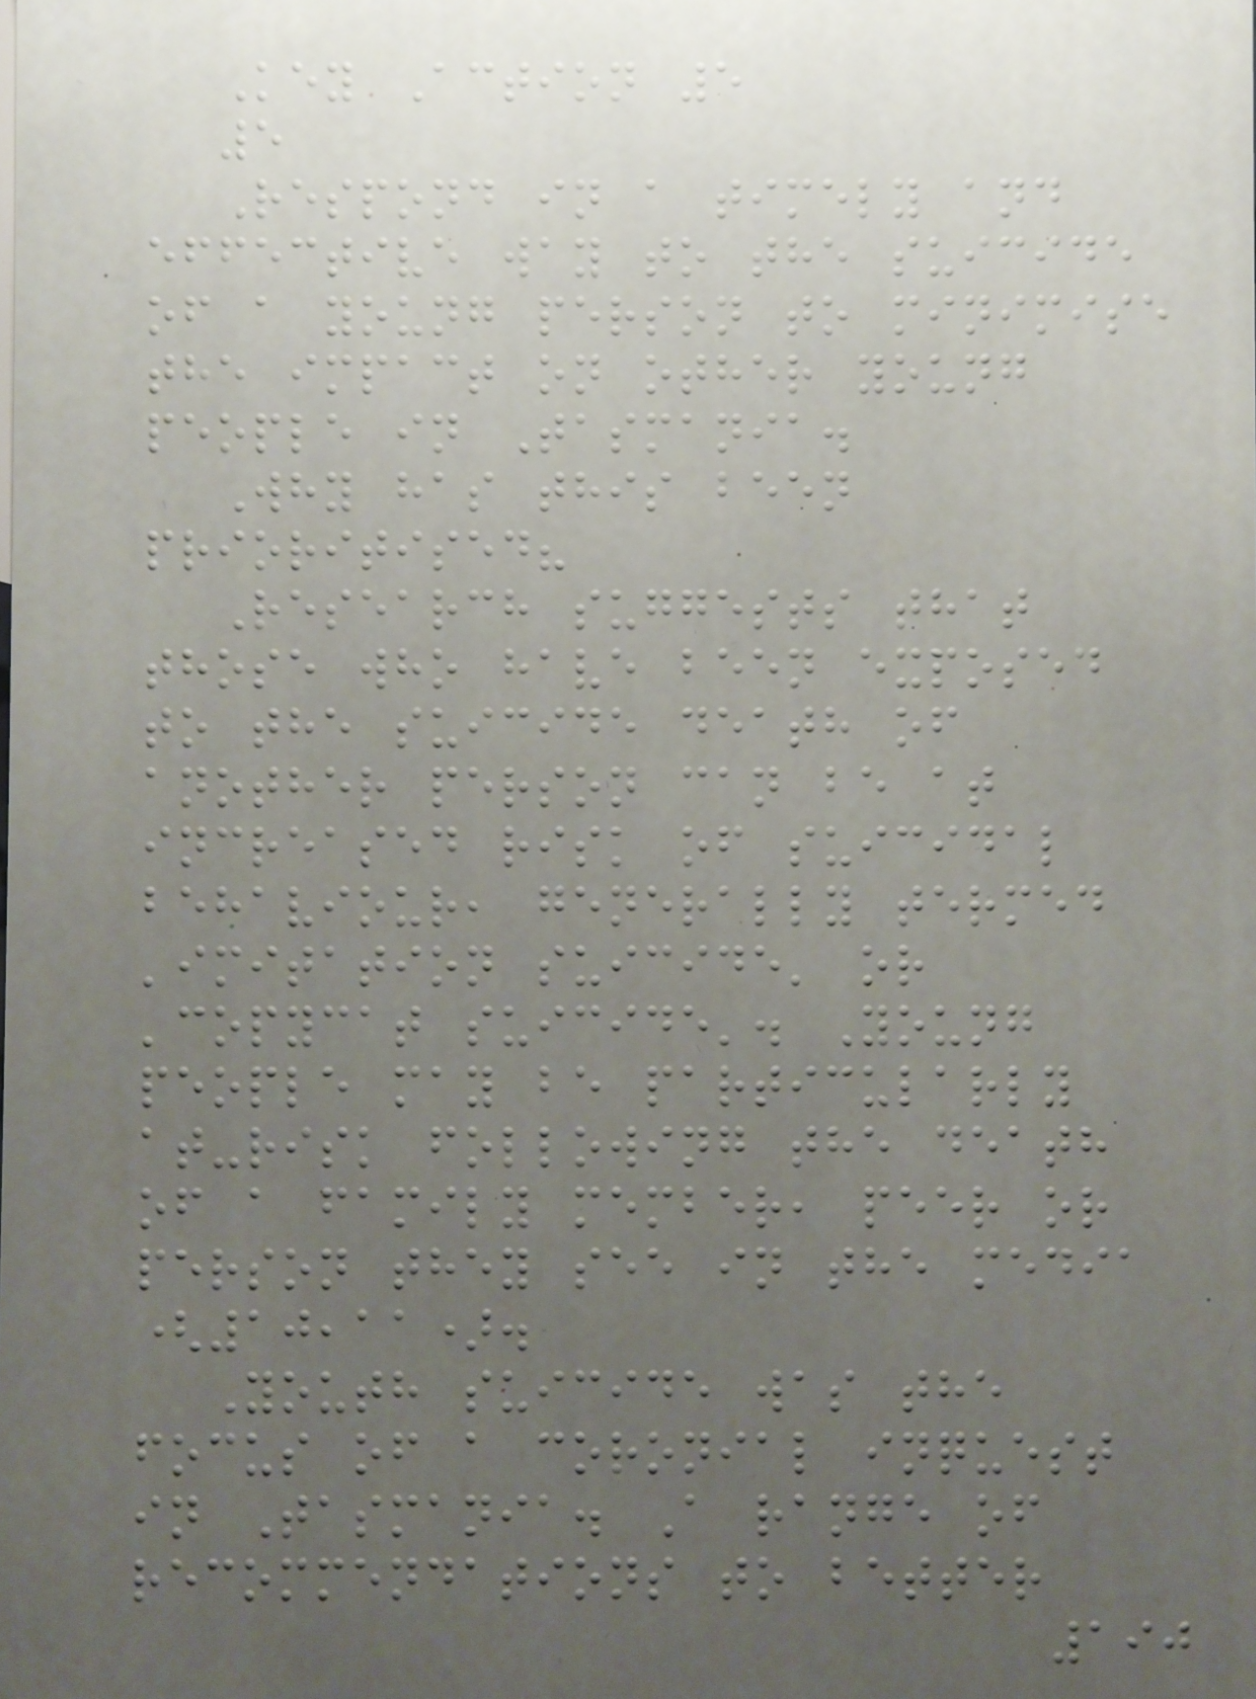Key Action 5
5
Respond in a timely and
effective way to the suicide
of a young person to minimise
the impact on other young
people in Tasmania.
Why has this been
prioritised?
Research suggests that
those who have been exposed
to the suicide death of
another person can be at
increased risk of suicidal
behaviour, generally termed
'imitation suicide' or
'copycat suicide'. Young
people may be particularly
at-risk following the death
of a family member, peer or
person they see in the media
(10,11).
Youth suicide was the
focus of a coronial inquest
in Tasmania. A range of
recommendations to better
190
